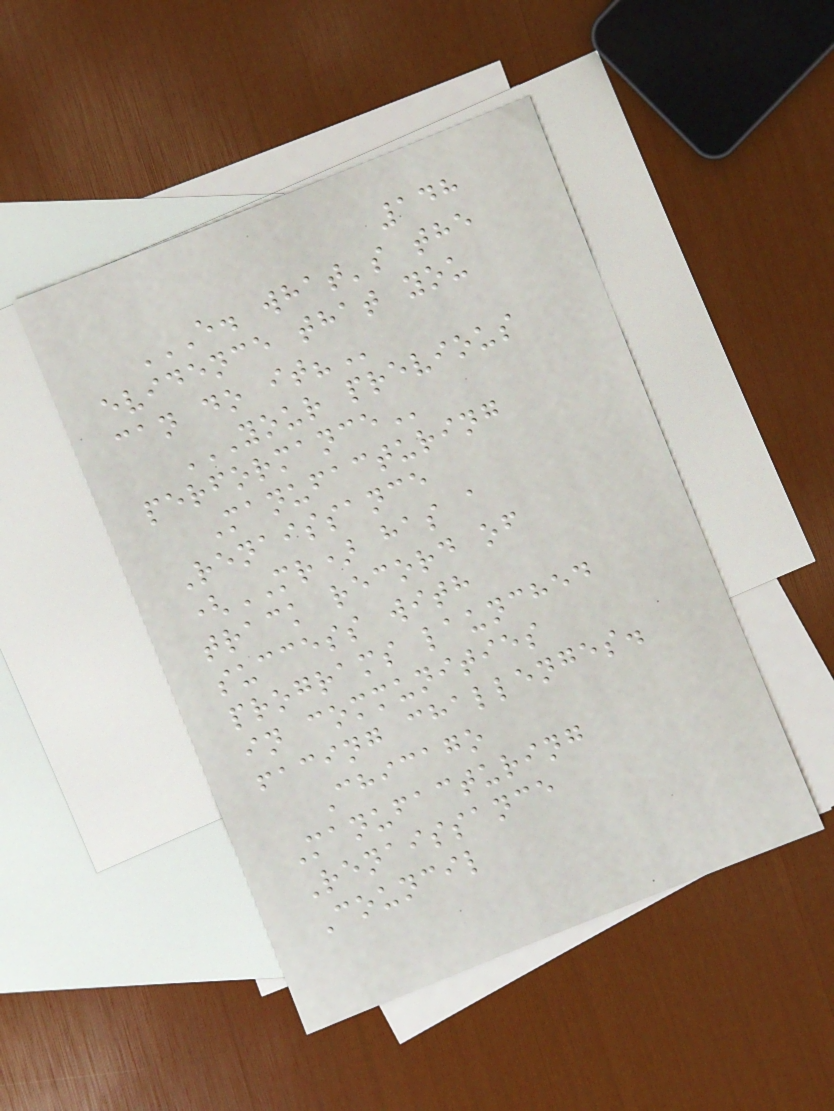148
E. WHAT'S THE
EVIDENCE THAT YOU
CAN DO IT?
YOUR PREVIOUS
PERFORMANCE
Manufacturing
Renaissance
(MR) has a
track record of
success with
programs launched
in communities
facing challenges.
Chicago
Manufacturing
Renaissance
Council
